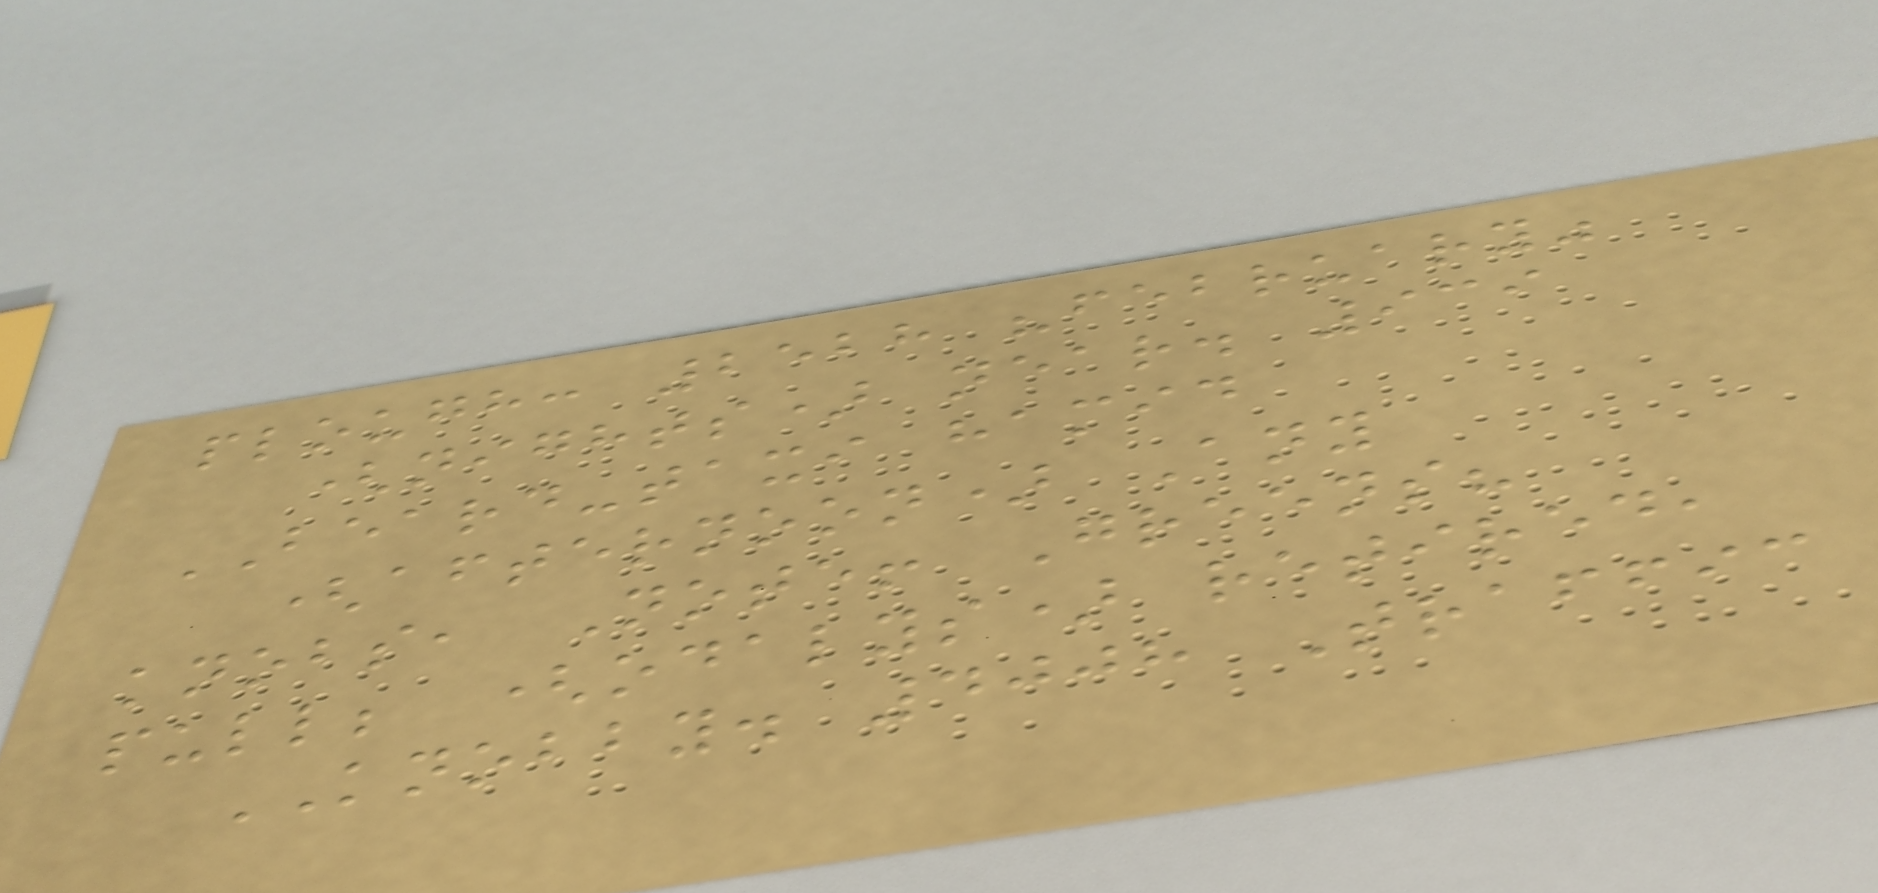plough: 2528 "february"
(nights) near. 939
BEARD-taxi hamid
(afternoon) Any
knobs, Note! Greens?
pull; (odalys) retired,
KNOBBY. 4008 Traffic
